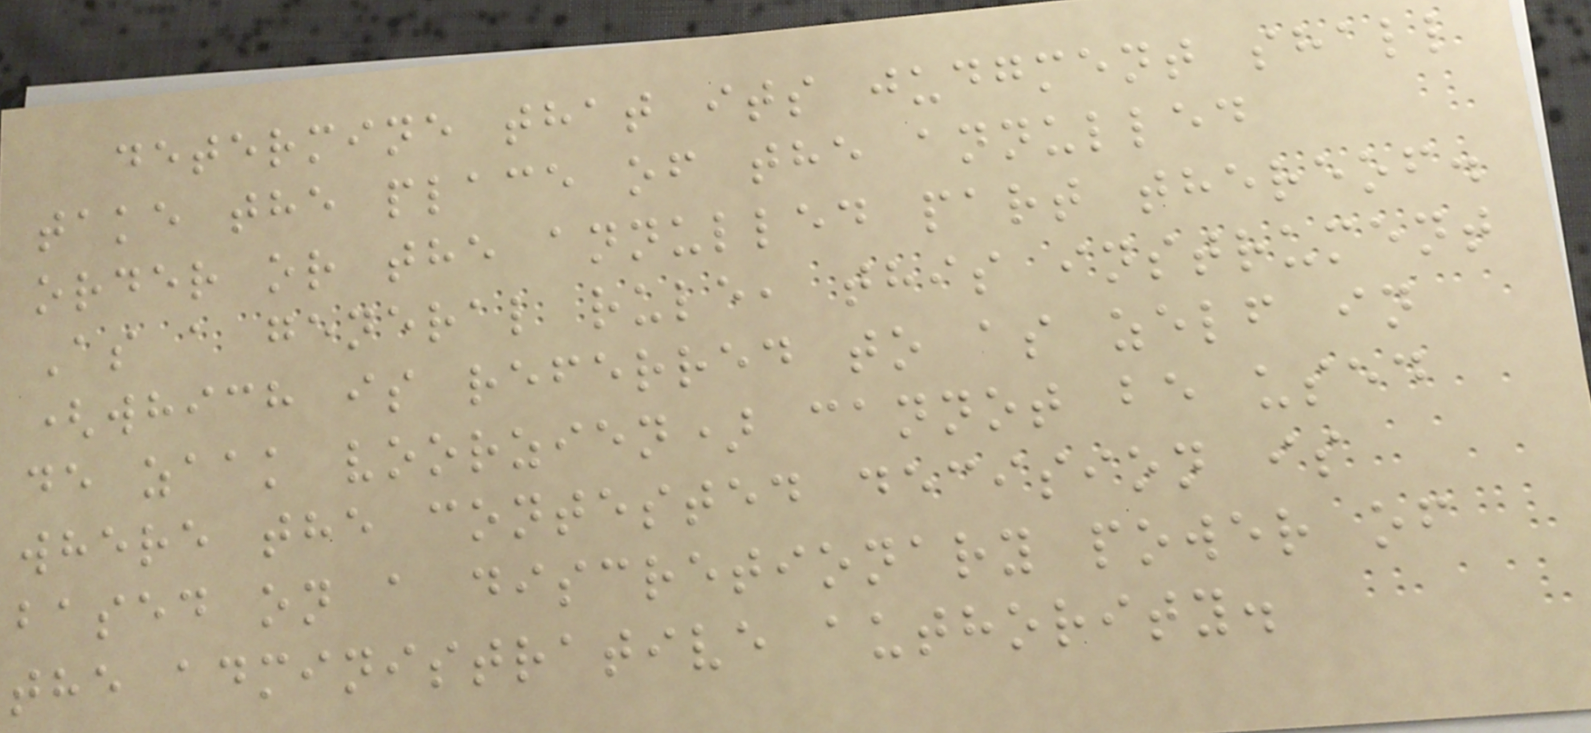determine that its judgment shall
take the place of the annulled
order or the annulled part thereof.
As a general rule, this instrument
(which is referred to as zelf in
de zaak voorzien) cannot be used
where the contested decision is
based on a discretionary power of
the administrative authority.
